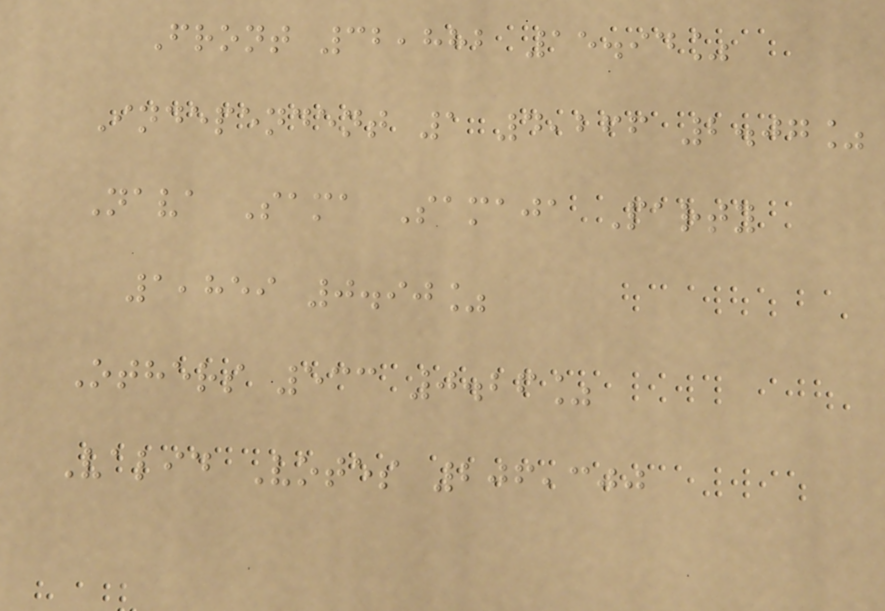Front 32,882 15.94%
Independent 1 4,266 2.07%
Nava Sama Samaja Party
1,859 0.90%
Others 533 0.26%
Valid Votes 206,300
